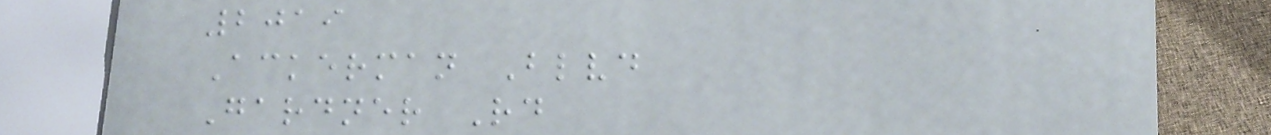2019
Ackerman Blvd
Gardner Rd
